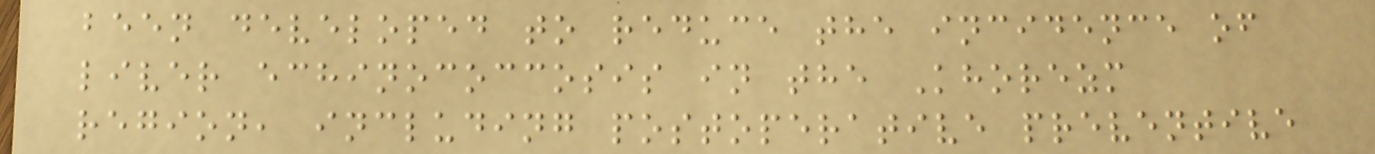been developed to reduce the incidence of
liver echinococcosis in the Khorezm
region, including postoperative preventive
